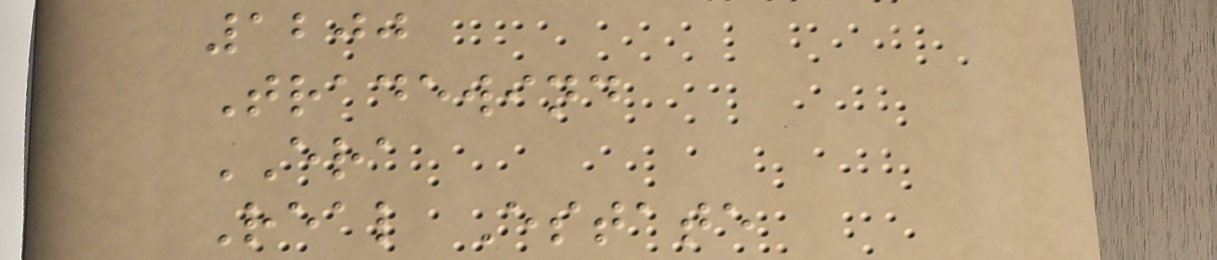1200
Tradewind
ERA
Real Estate
